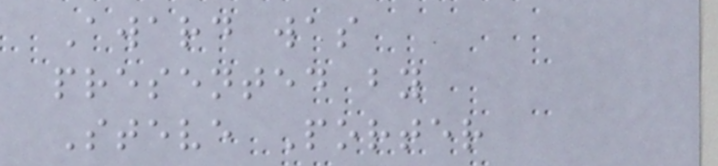Award was
presented by
Steve Porter
